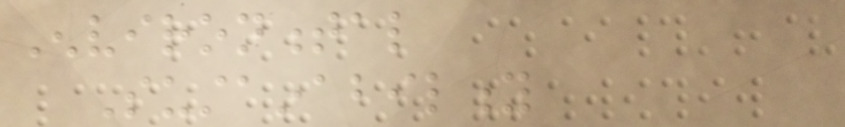Environmental
Sustainability
